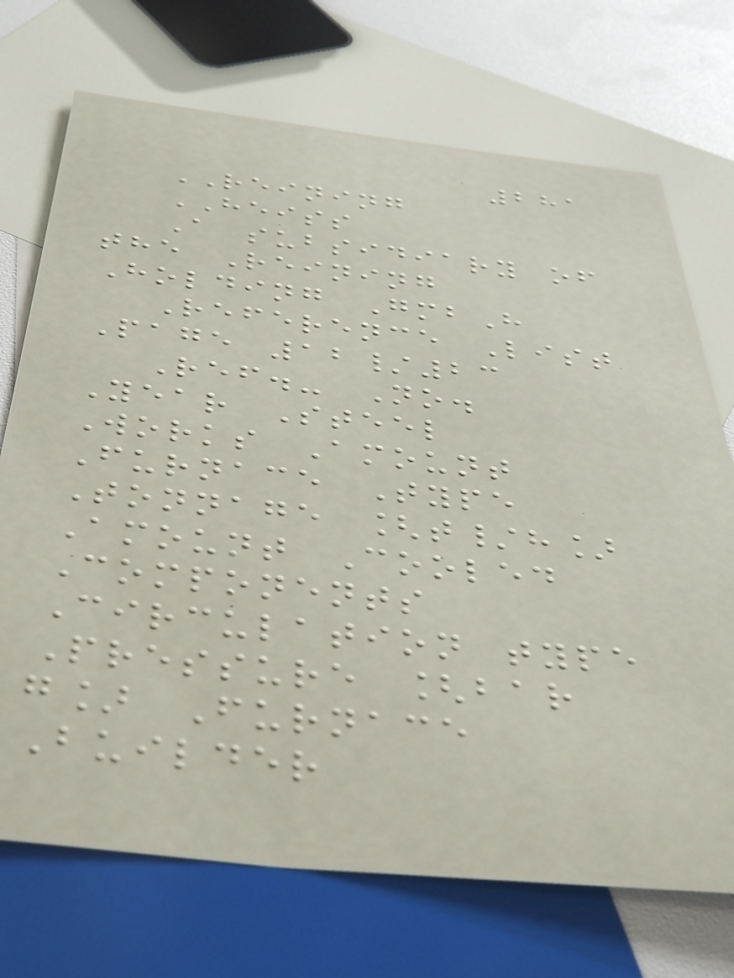281
REINING
HEISS
A subsidiary of
the Reining
Holding GmbH
Reference List
Page 12/23
Ref.- No.
Year Steel
Works Amount
Furnace Type
Tonnage [t/h]
Amount Cooled
Components
Circulation type
Pressure [bar
g] Furnace
Builder
